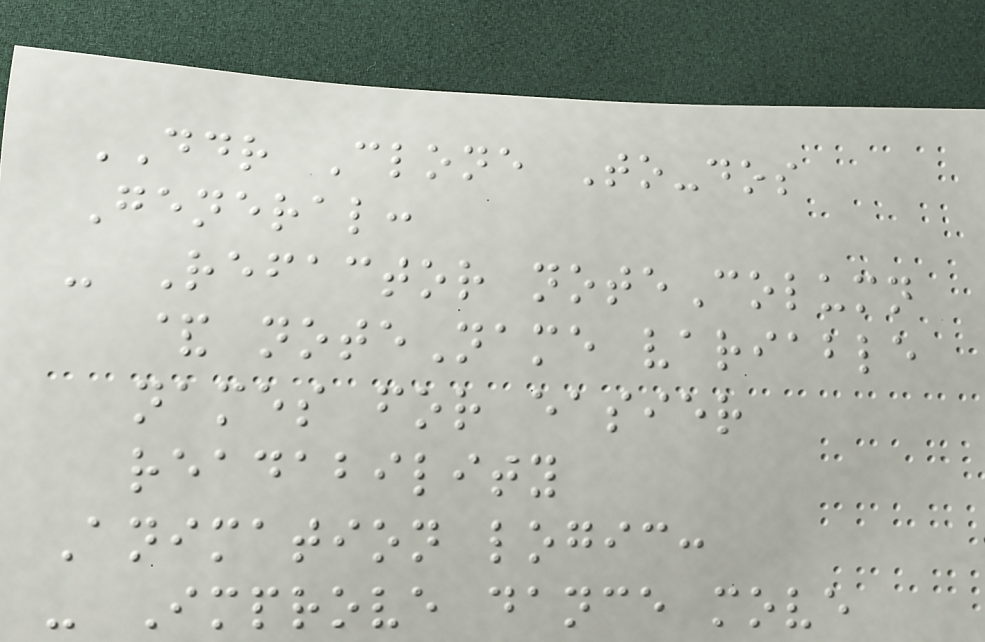DDR Clone To-dos
General:
- Refactor noteColumn
& noteName variable
names for easier
readability
Animation logic:
- Improve dance move
